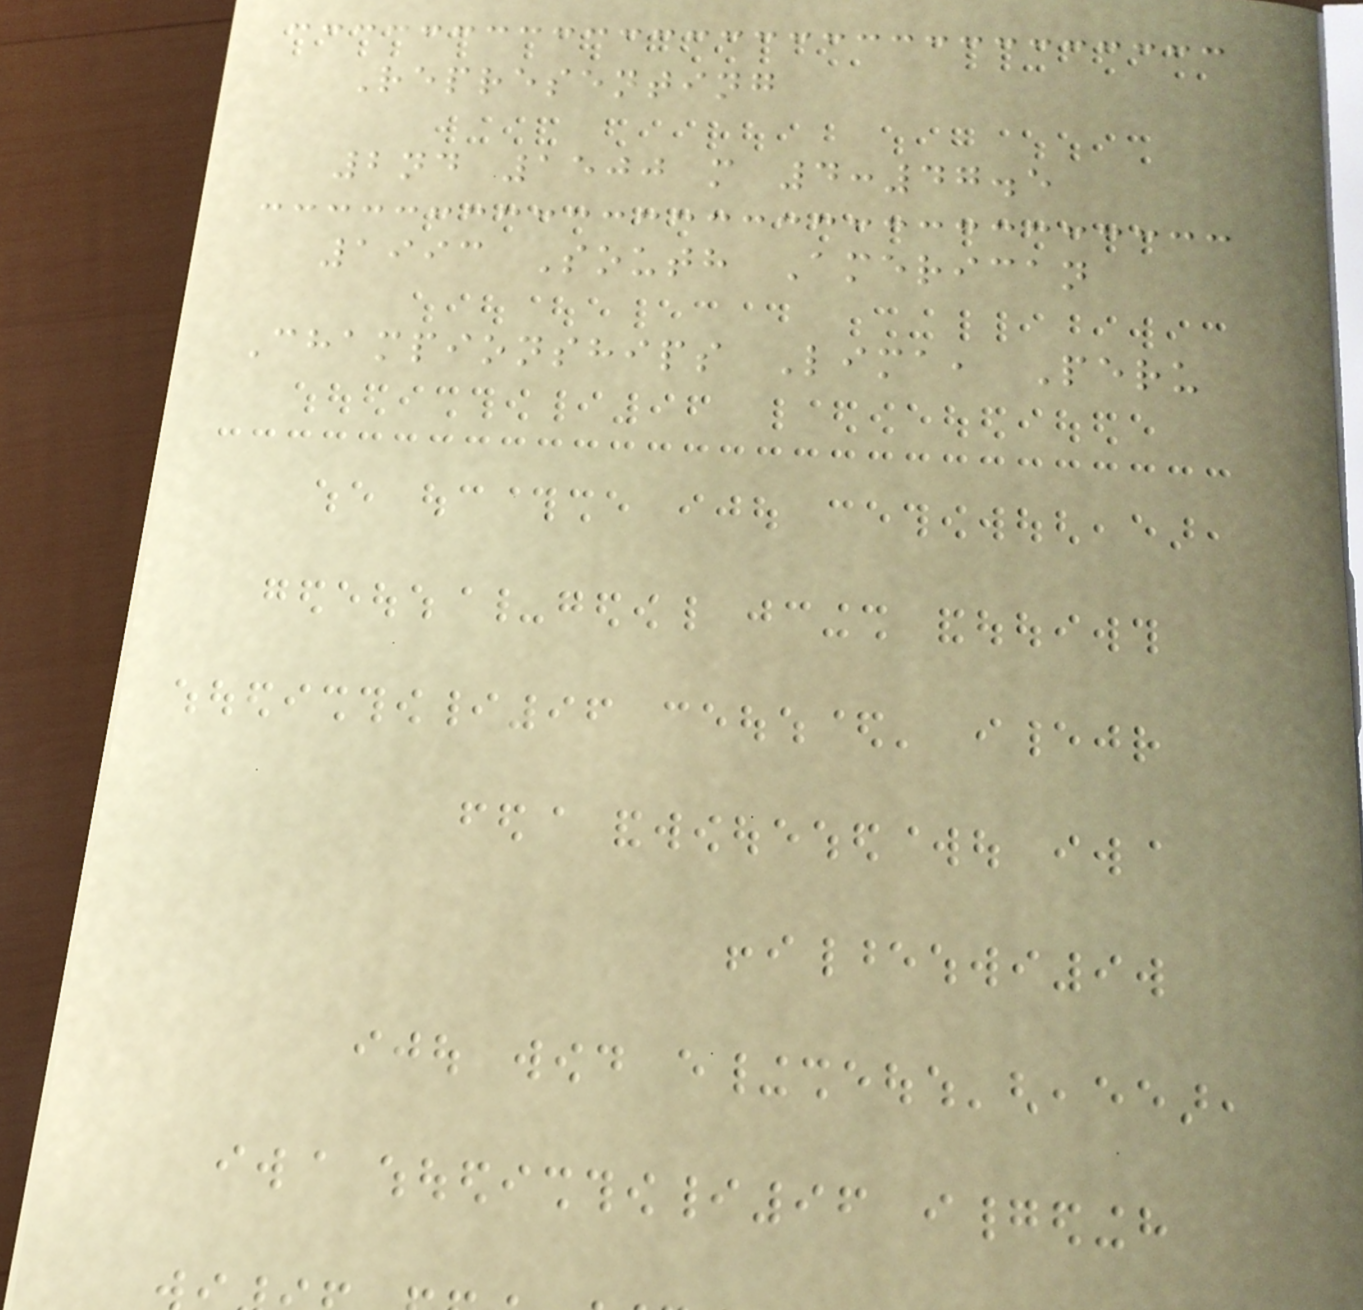Representing
2nd 1500 m 4:47.5
1993 South American
Championships Lima, Peru
